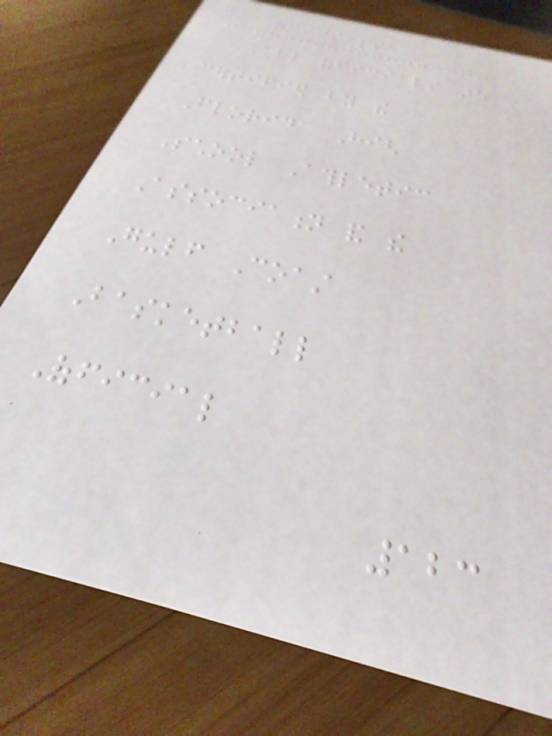Officials
All officials are
certified by the
Florida High
School Athletic
Association and the
Gulf Coast
Basketball
Official
123
